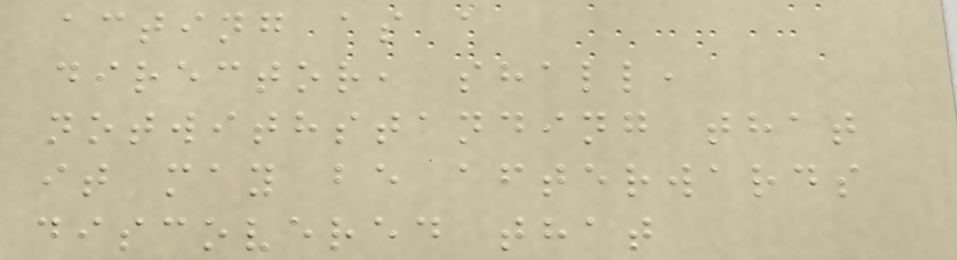acting as a
director, shall,
notwithstanding that
it may be afterwards
discovered that
